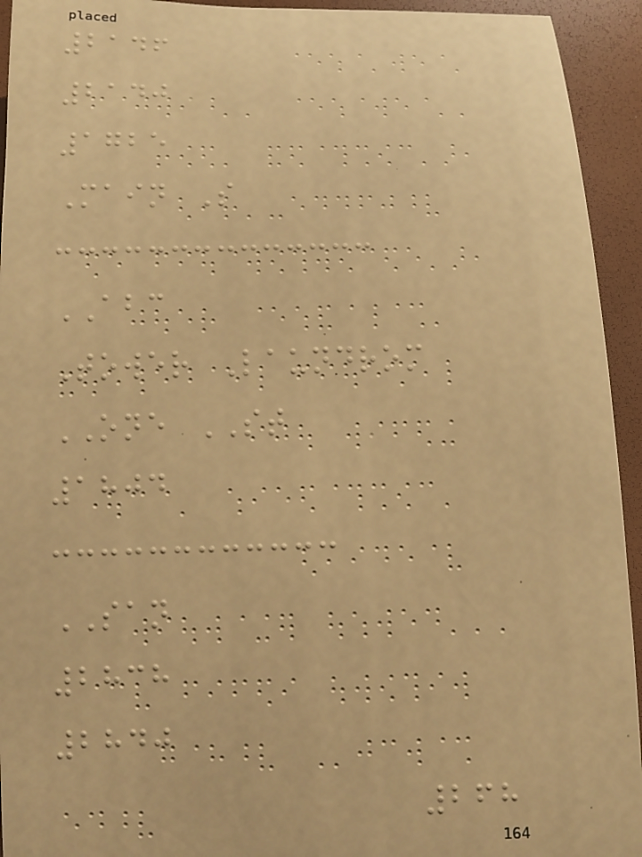2146
2140
1725
Main S
ABC
Tower Laundrom
ONE ST
1804
SAN
2838
2840
268
